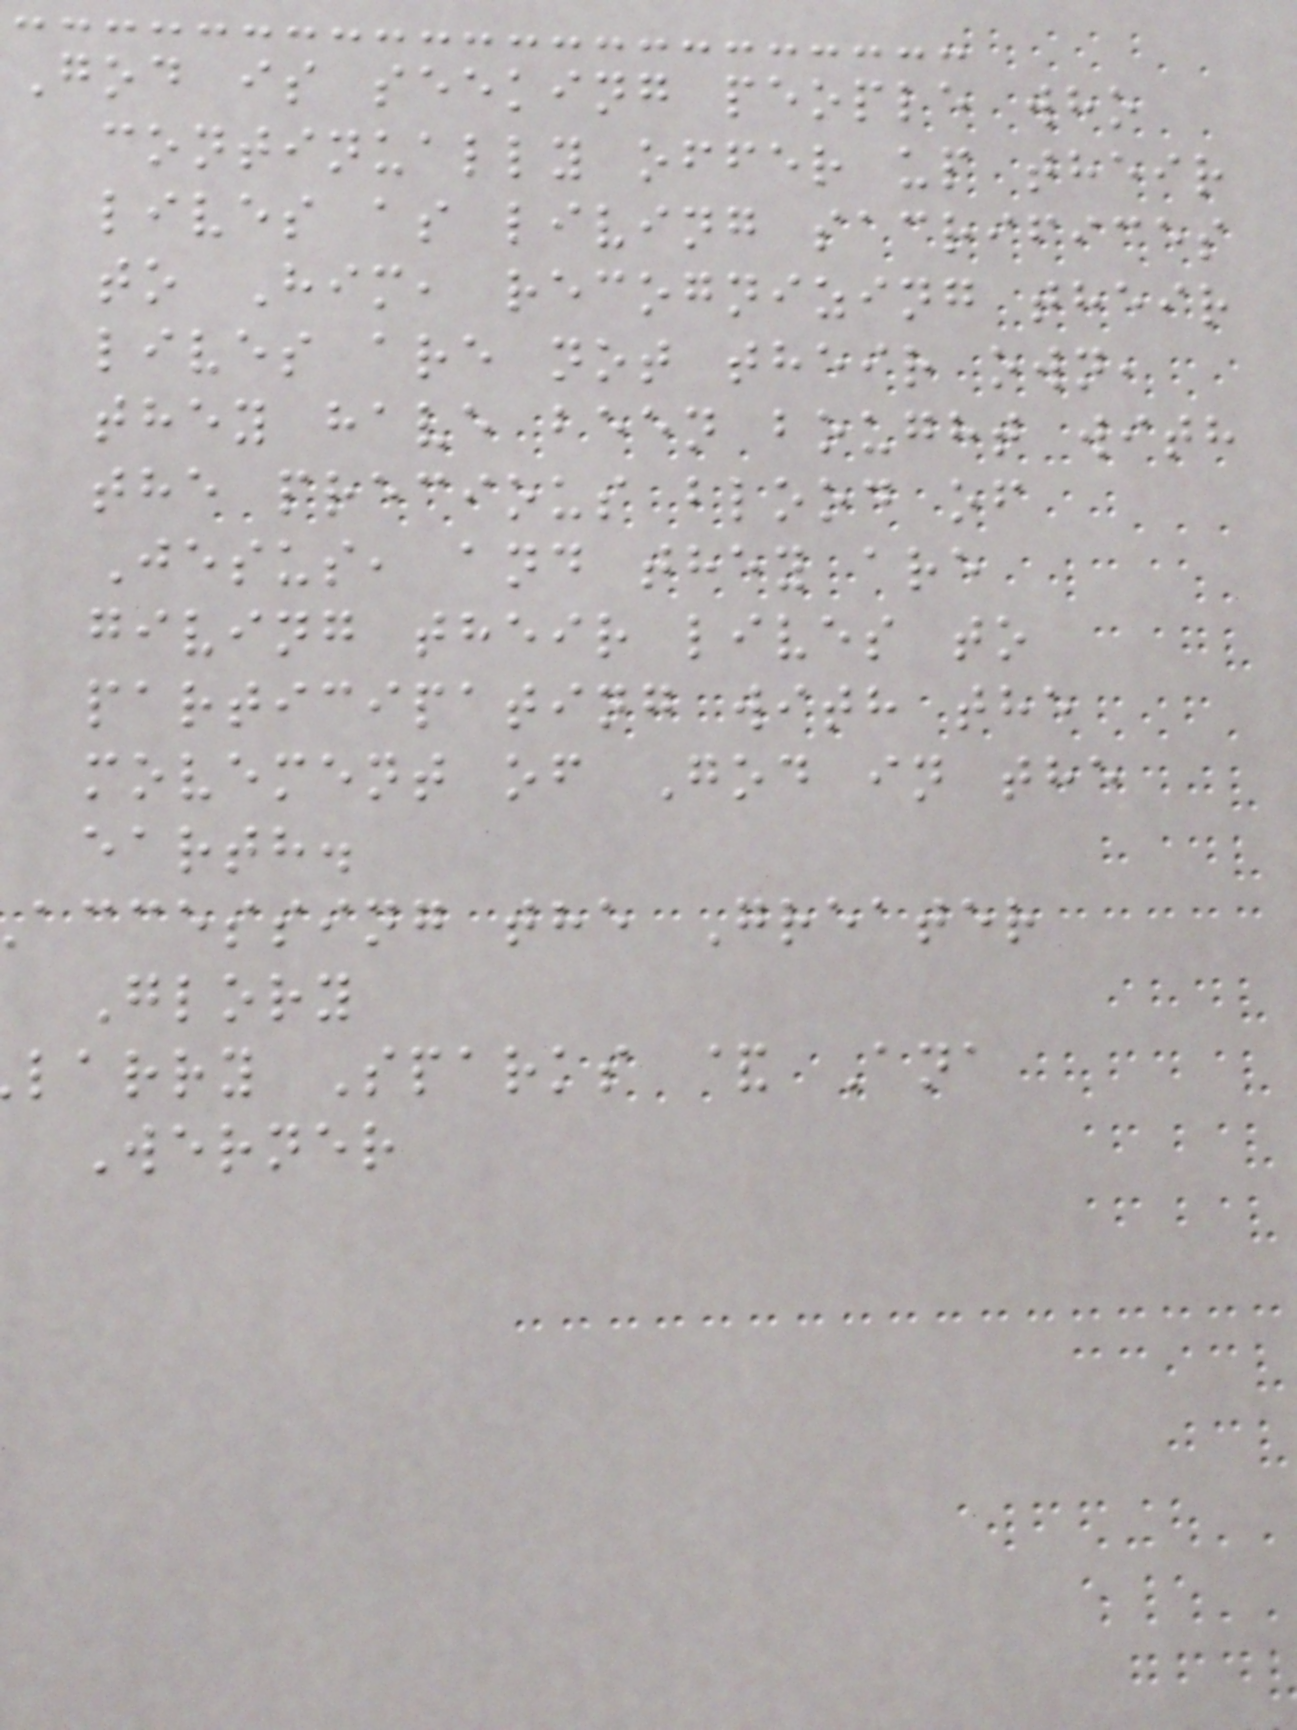God is seeking people who
continually offer up their
lives as living sacrifices
to Him, recognizing their
lives are not their own,
they have been bought with
the precious blood of
Jesus, and they are
giving their lives to
participating with the
movement of God in the
earth.
accessing the Greater
Glory
larry Sparks & Ana
Werner
